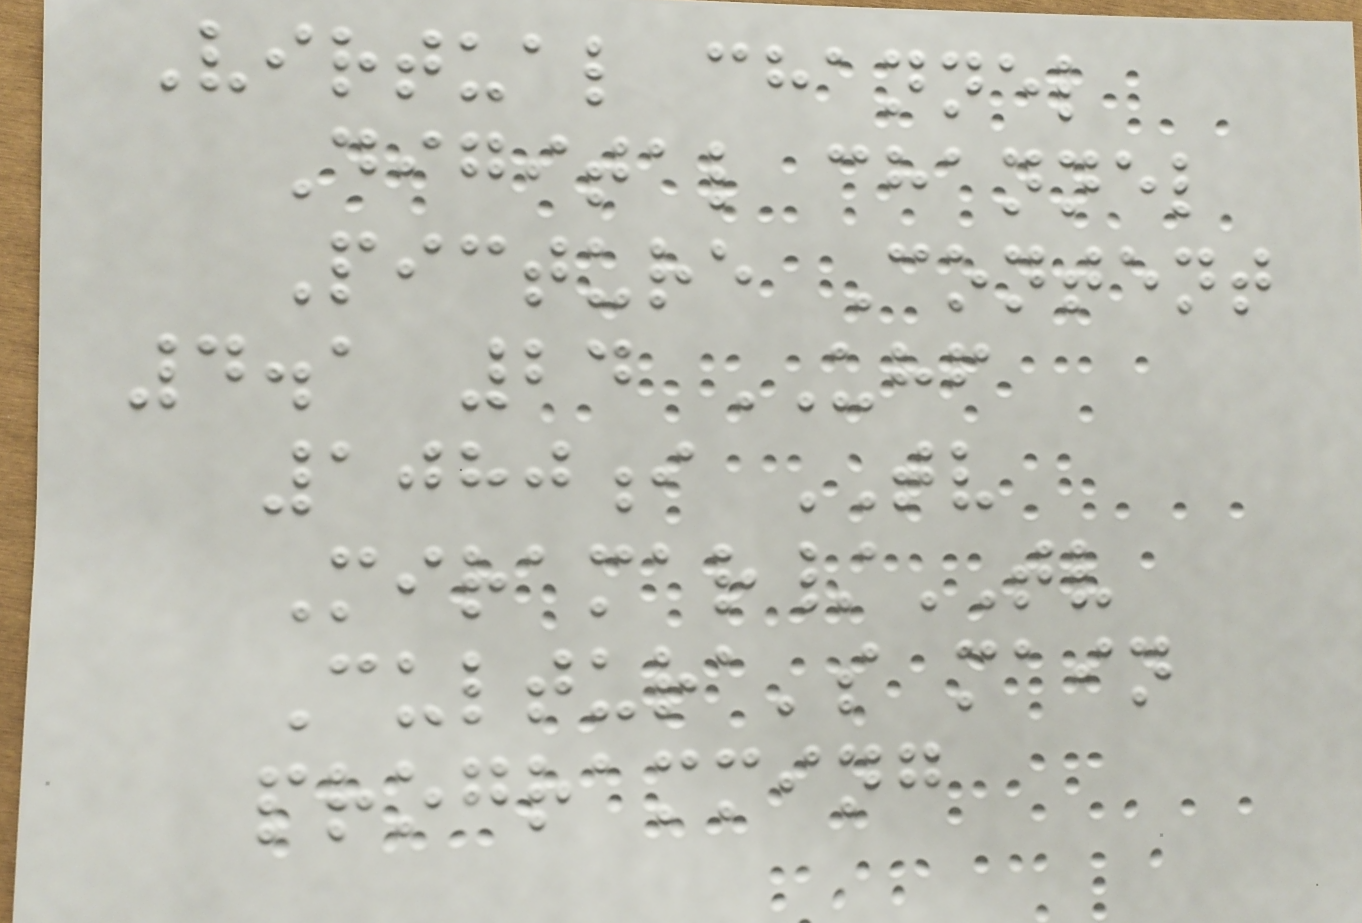Virtual channel
Digital channel
Picture Content
4.1 24 UHF
1080i TV
Miramar/TV
Cultura's main
programming
